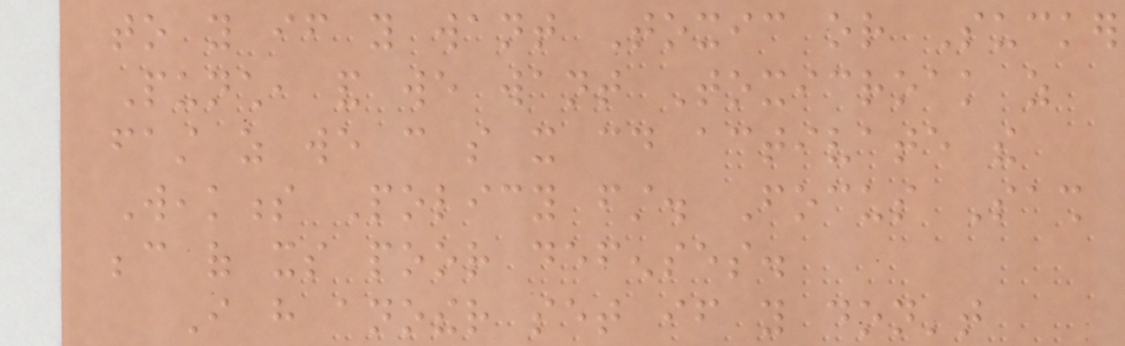to you if you want Toxic or Sucker
Punch, and we want Toxicroak as
fast as we can so it could activate the
Weakness Policy first. Focus Sash
because of its poor defenses.
I have another set if you don't
